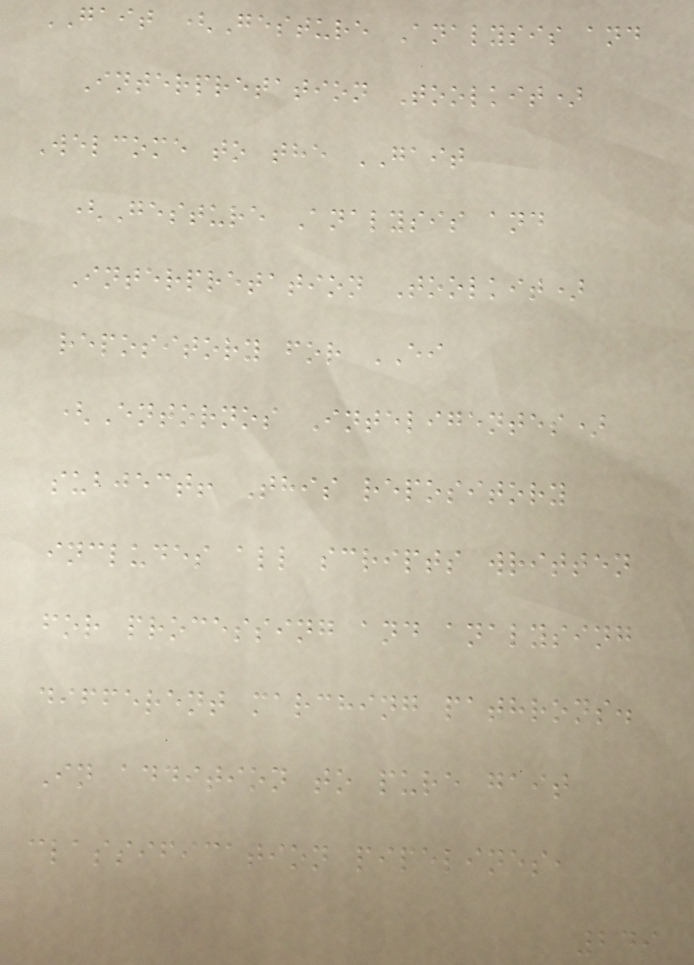GAIT (Gesture Analysis and
Interpretation Toolkit)
Welcome to the GAIT
(Gesture Analysis and
Interpretation Toolkit)
repository for EI
(Entornos Inteligentes)
subject! This repository
includes all scripts written
for processing and analysing
different marching pathrons.
In addition to pure gait
classification pipelines,
249
